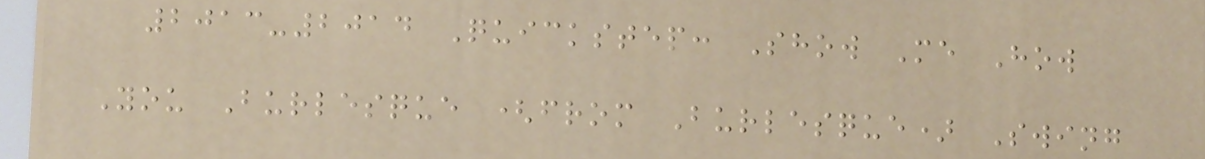2013-2014 Quickstep: Show Me How
You Burlesque (from Burlesque) Swing
